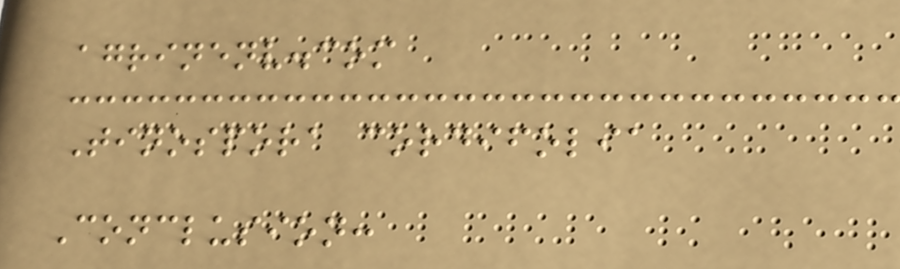agrinenv.com
Tinospora cordifolia
Conclusion:
